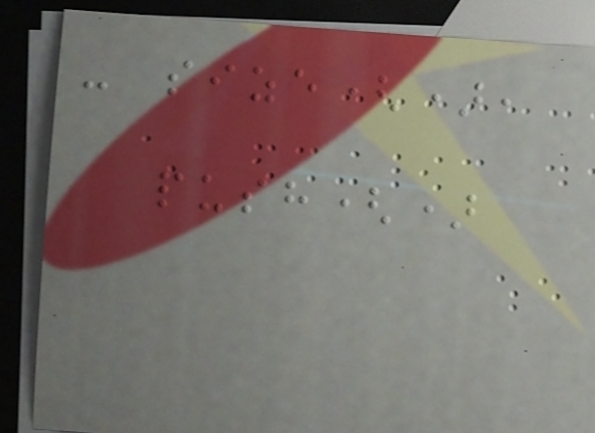- size(),
push()
